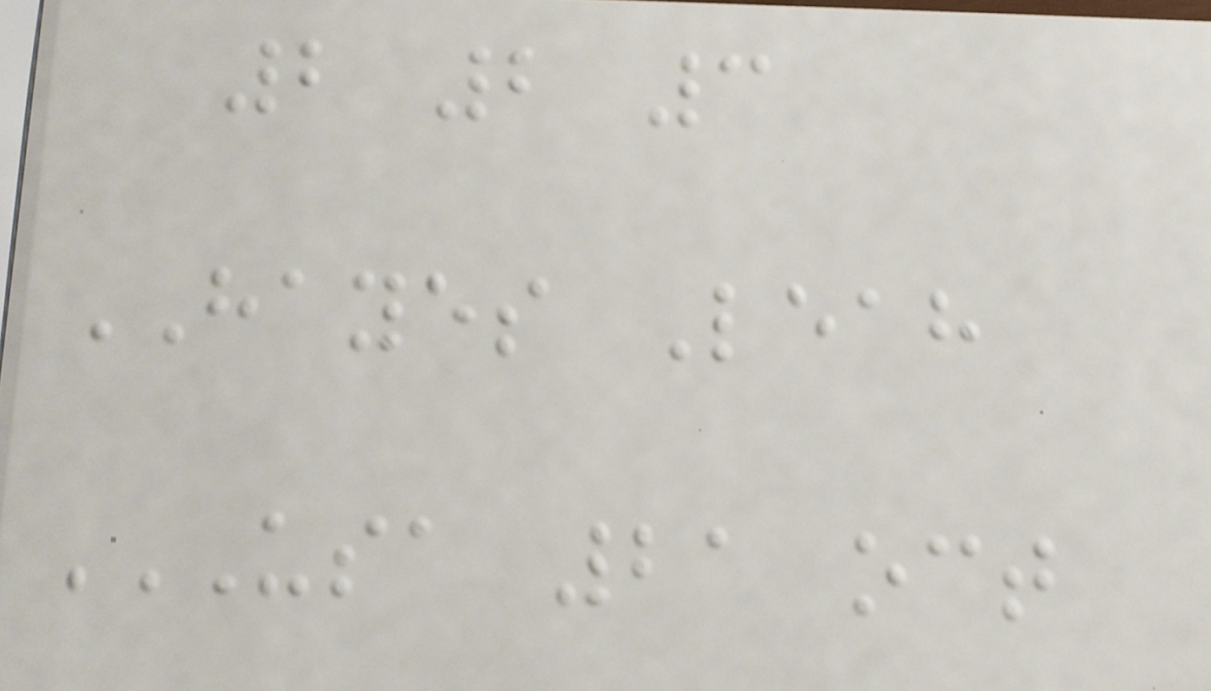2 2 3
HAYES Leah
USA 21 OCT
